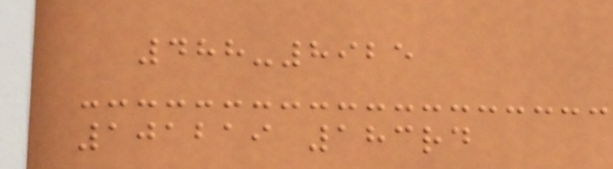488-8925
101219 183rd
